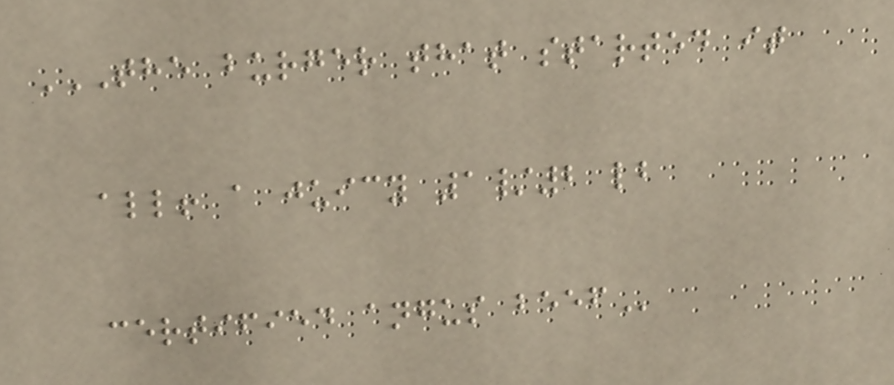THE BURGER THAT STARTED IT
ALL! A JUICY 1/2 LB
CERTIFIED ANGUS BEEF
